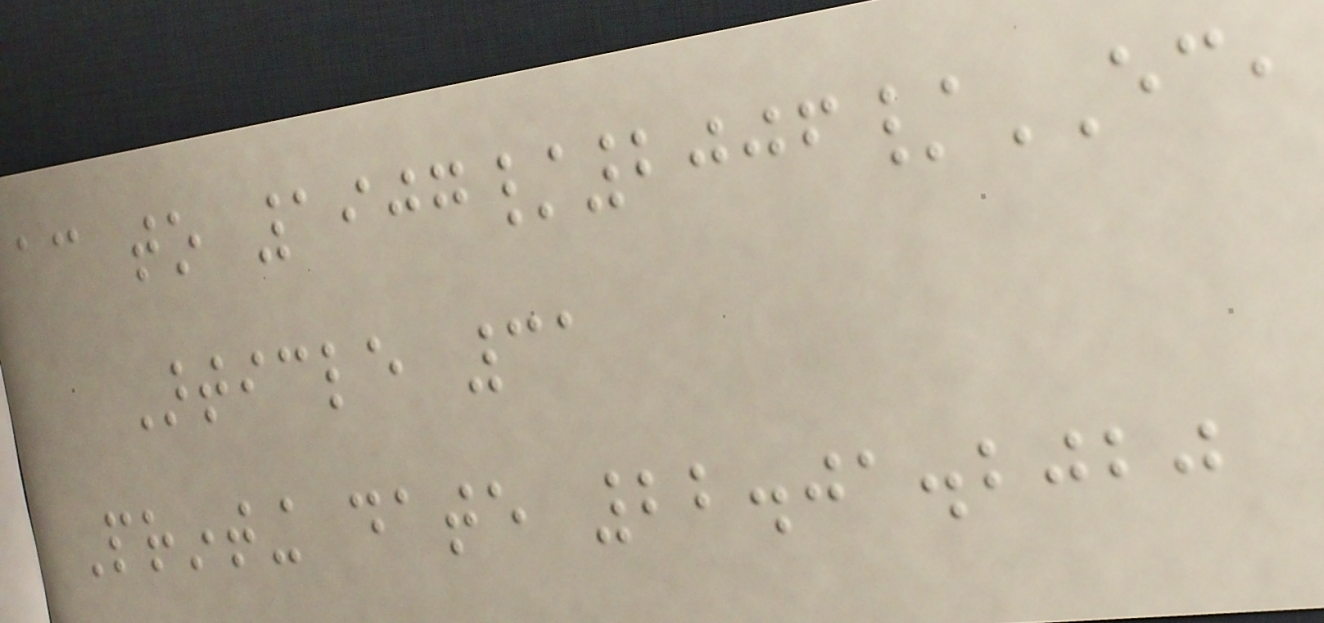according to 1907/2006/EC,
Article 31
Printing date 22.01.2020
